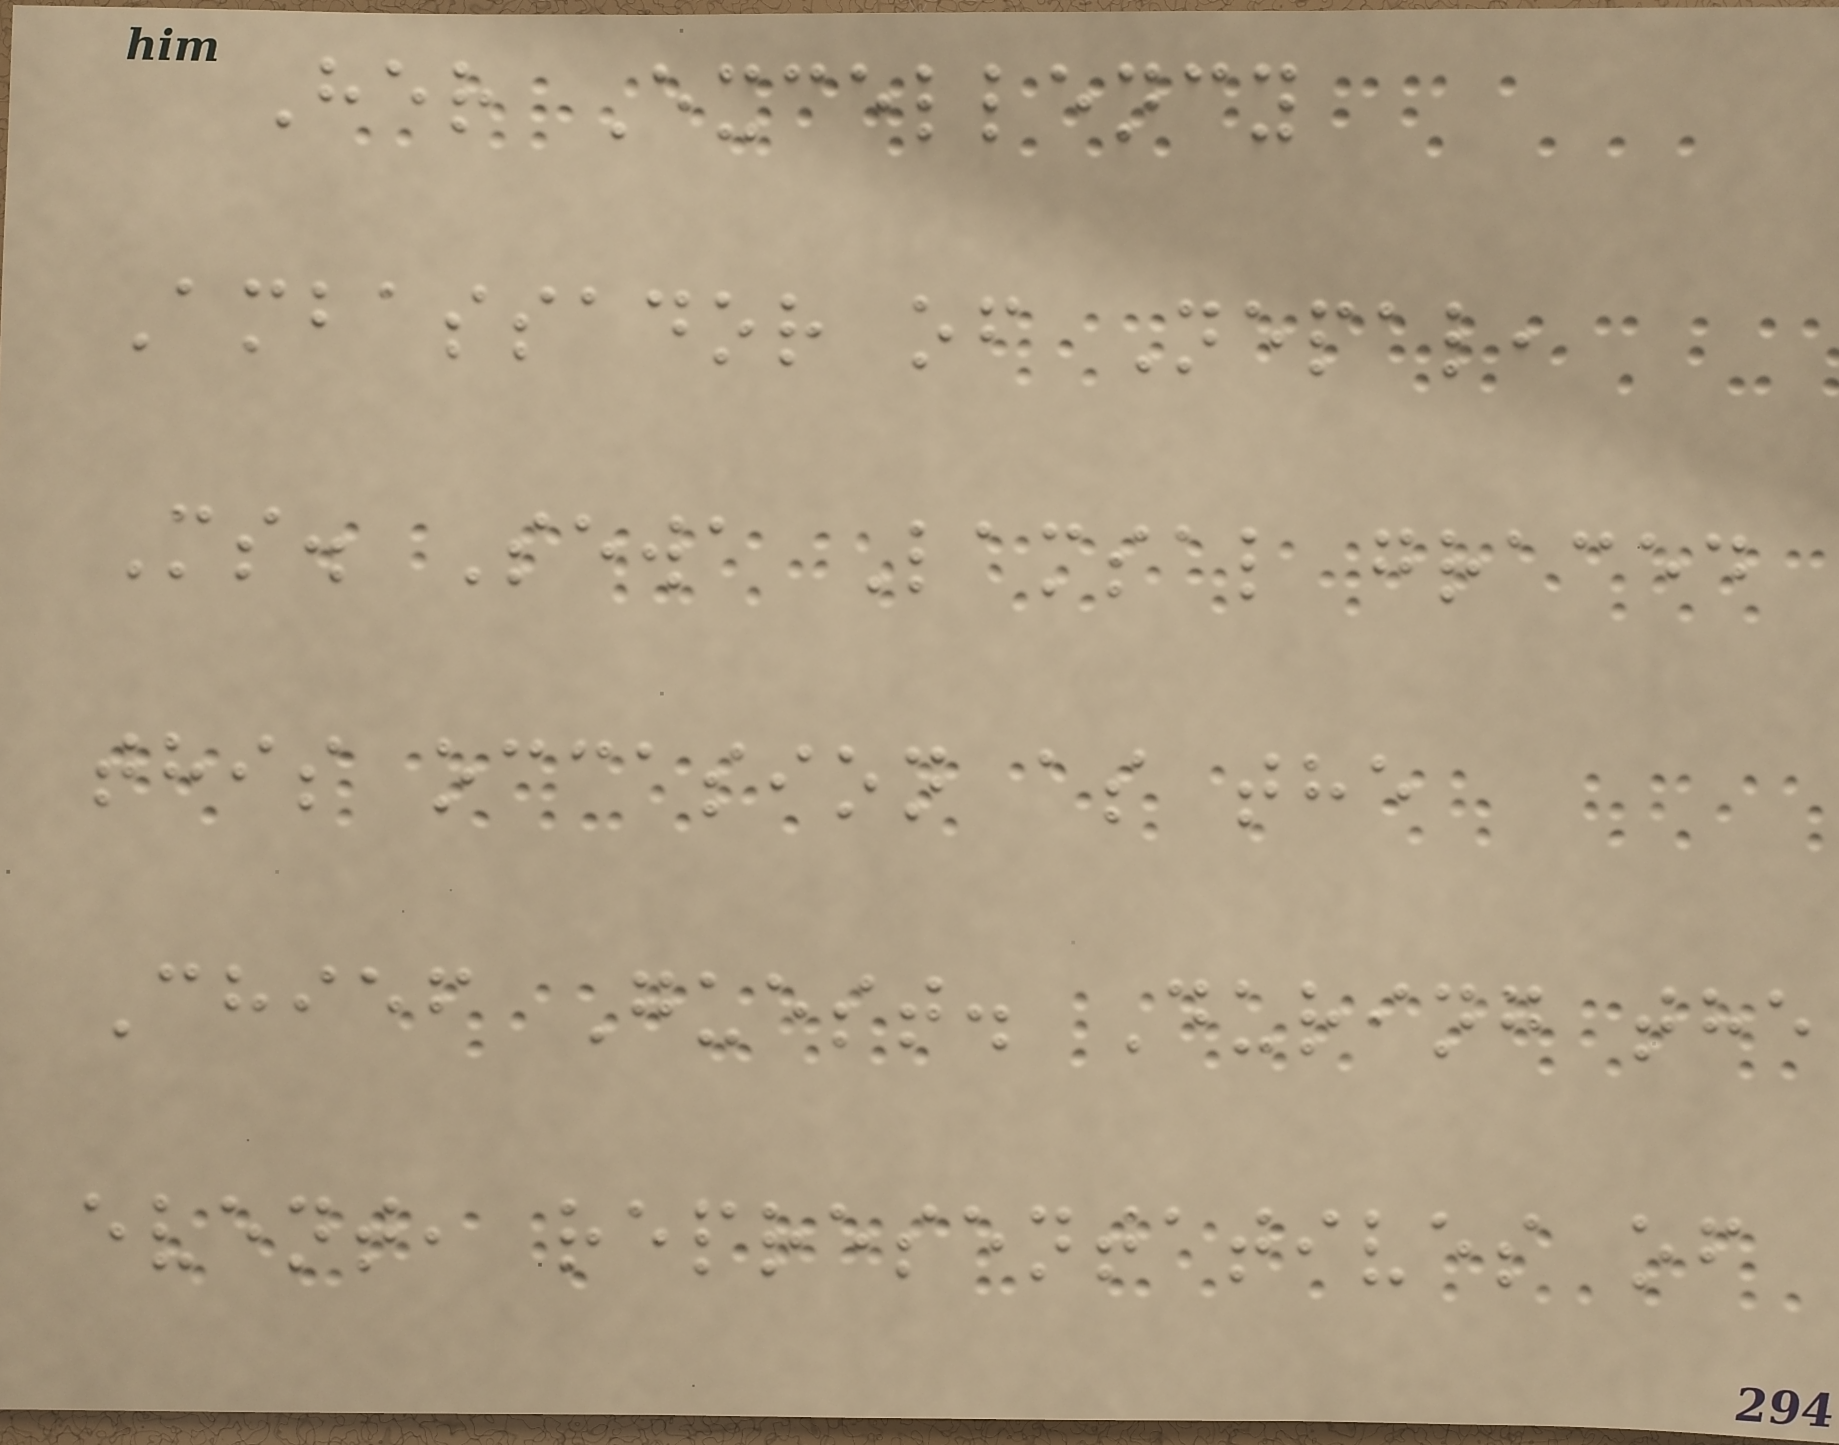Her Excellency
Ambassador of Nepal,
Ms. Sewa Lamsal graced
this occasion as the
Chief Guest. During the
event, representatives of
